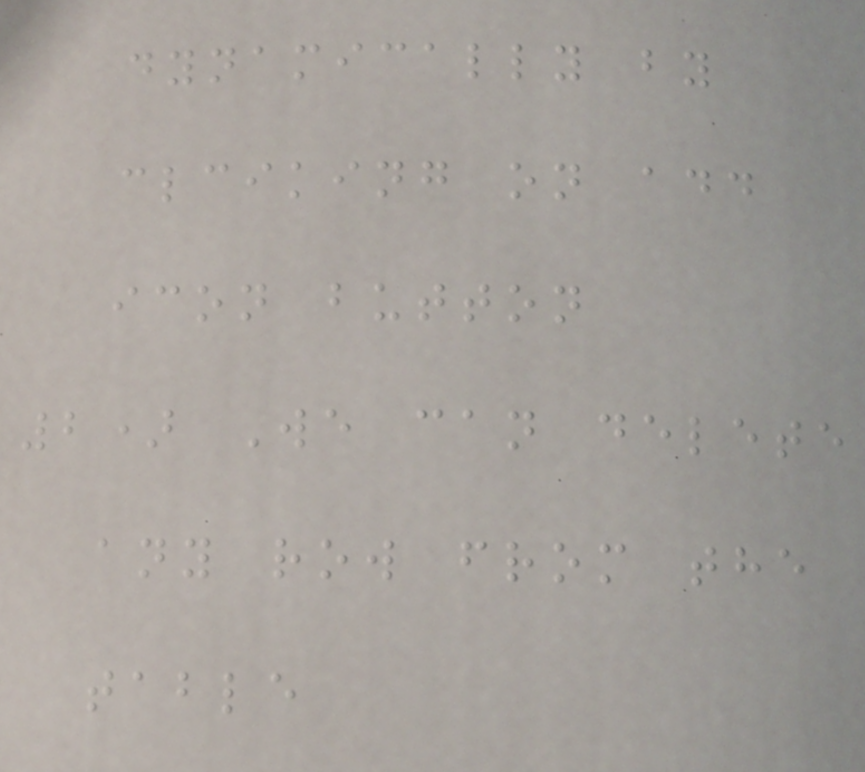dynamically by
clciking on add
icon button
2) We can delete
any row from the
table
